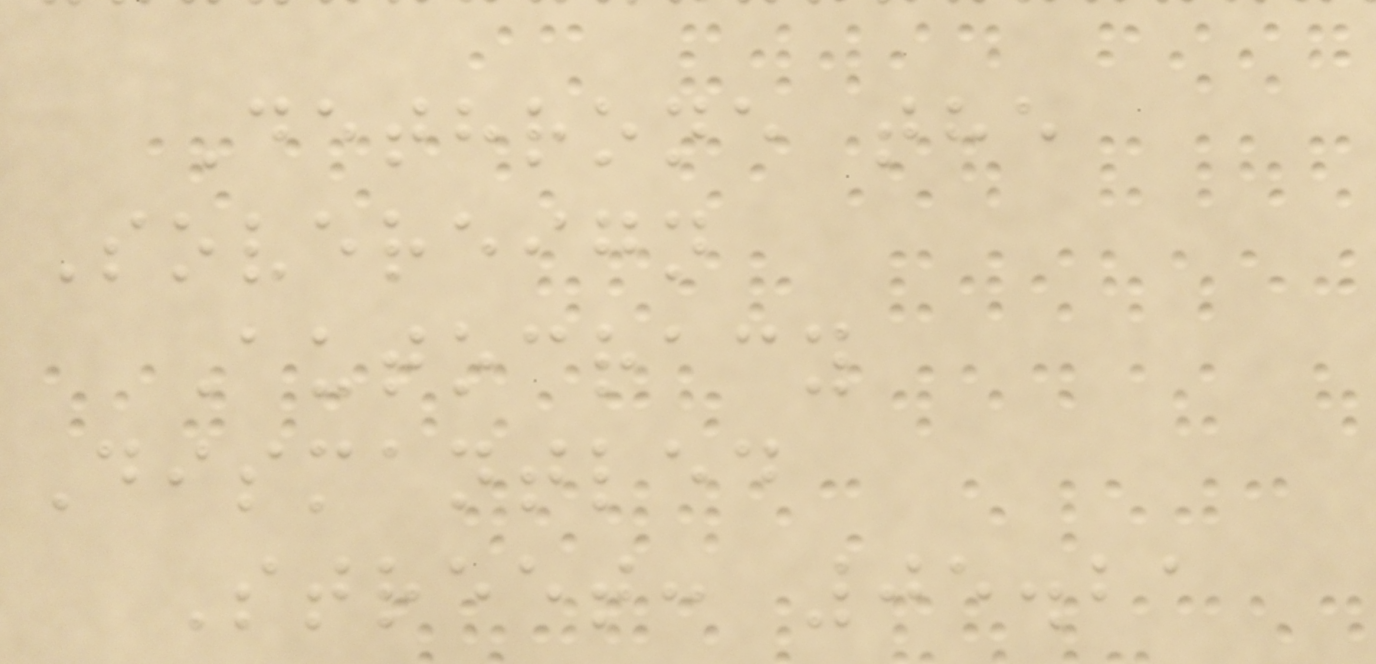Dethrone the
Sovereign
Autocracy
Dismantled
Street: 05.21
